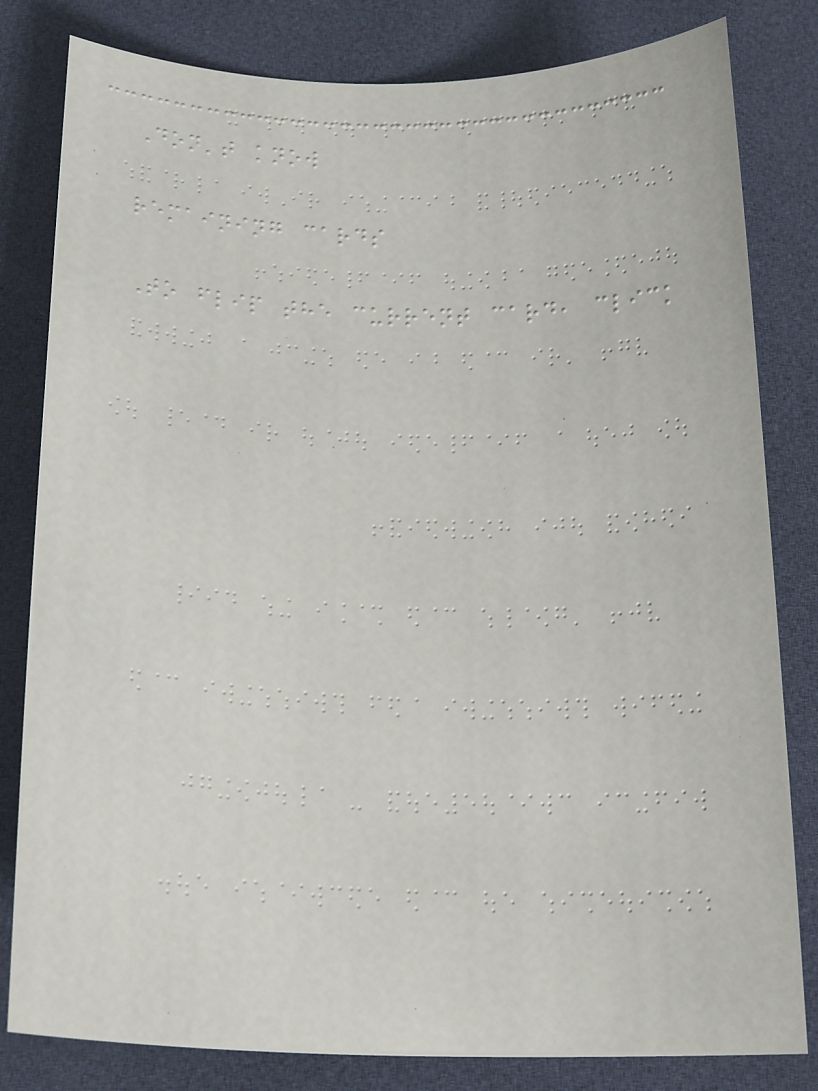Don't know
remaining cards
To flip the current card, click
